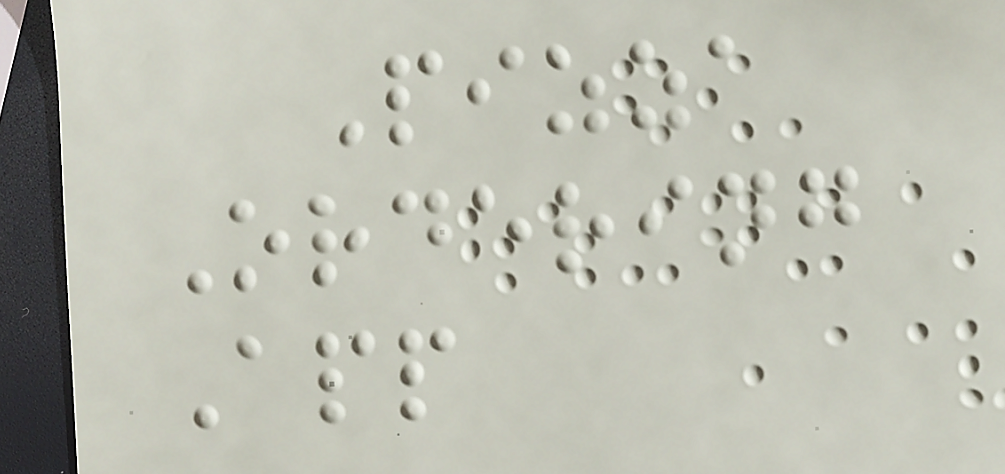Pizza
Ordering
App
